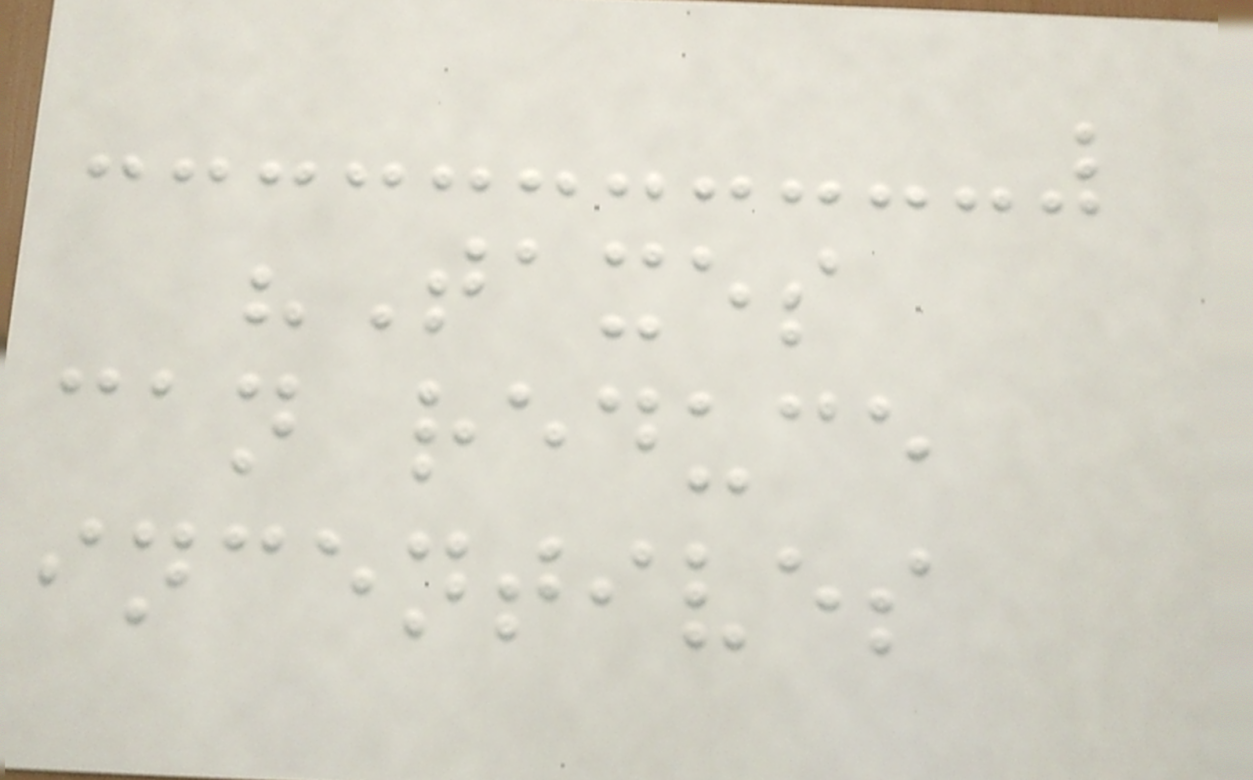"Taxes
can reduce
incentives
